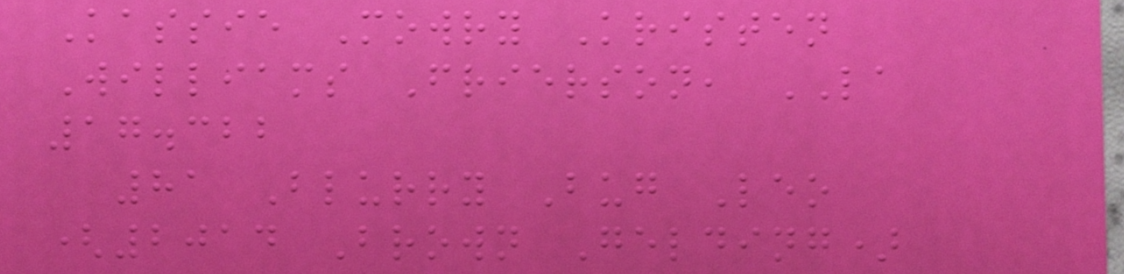Kassie Mowry Kristen
Williams Frierson, LA
17.322
81 Blurry Bug Leo
(2014 Brown Gelding)
